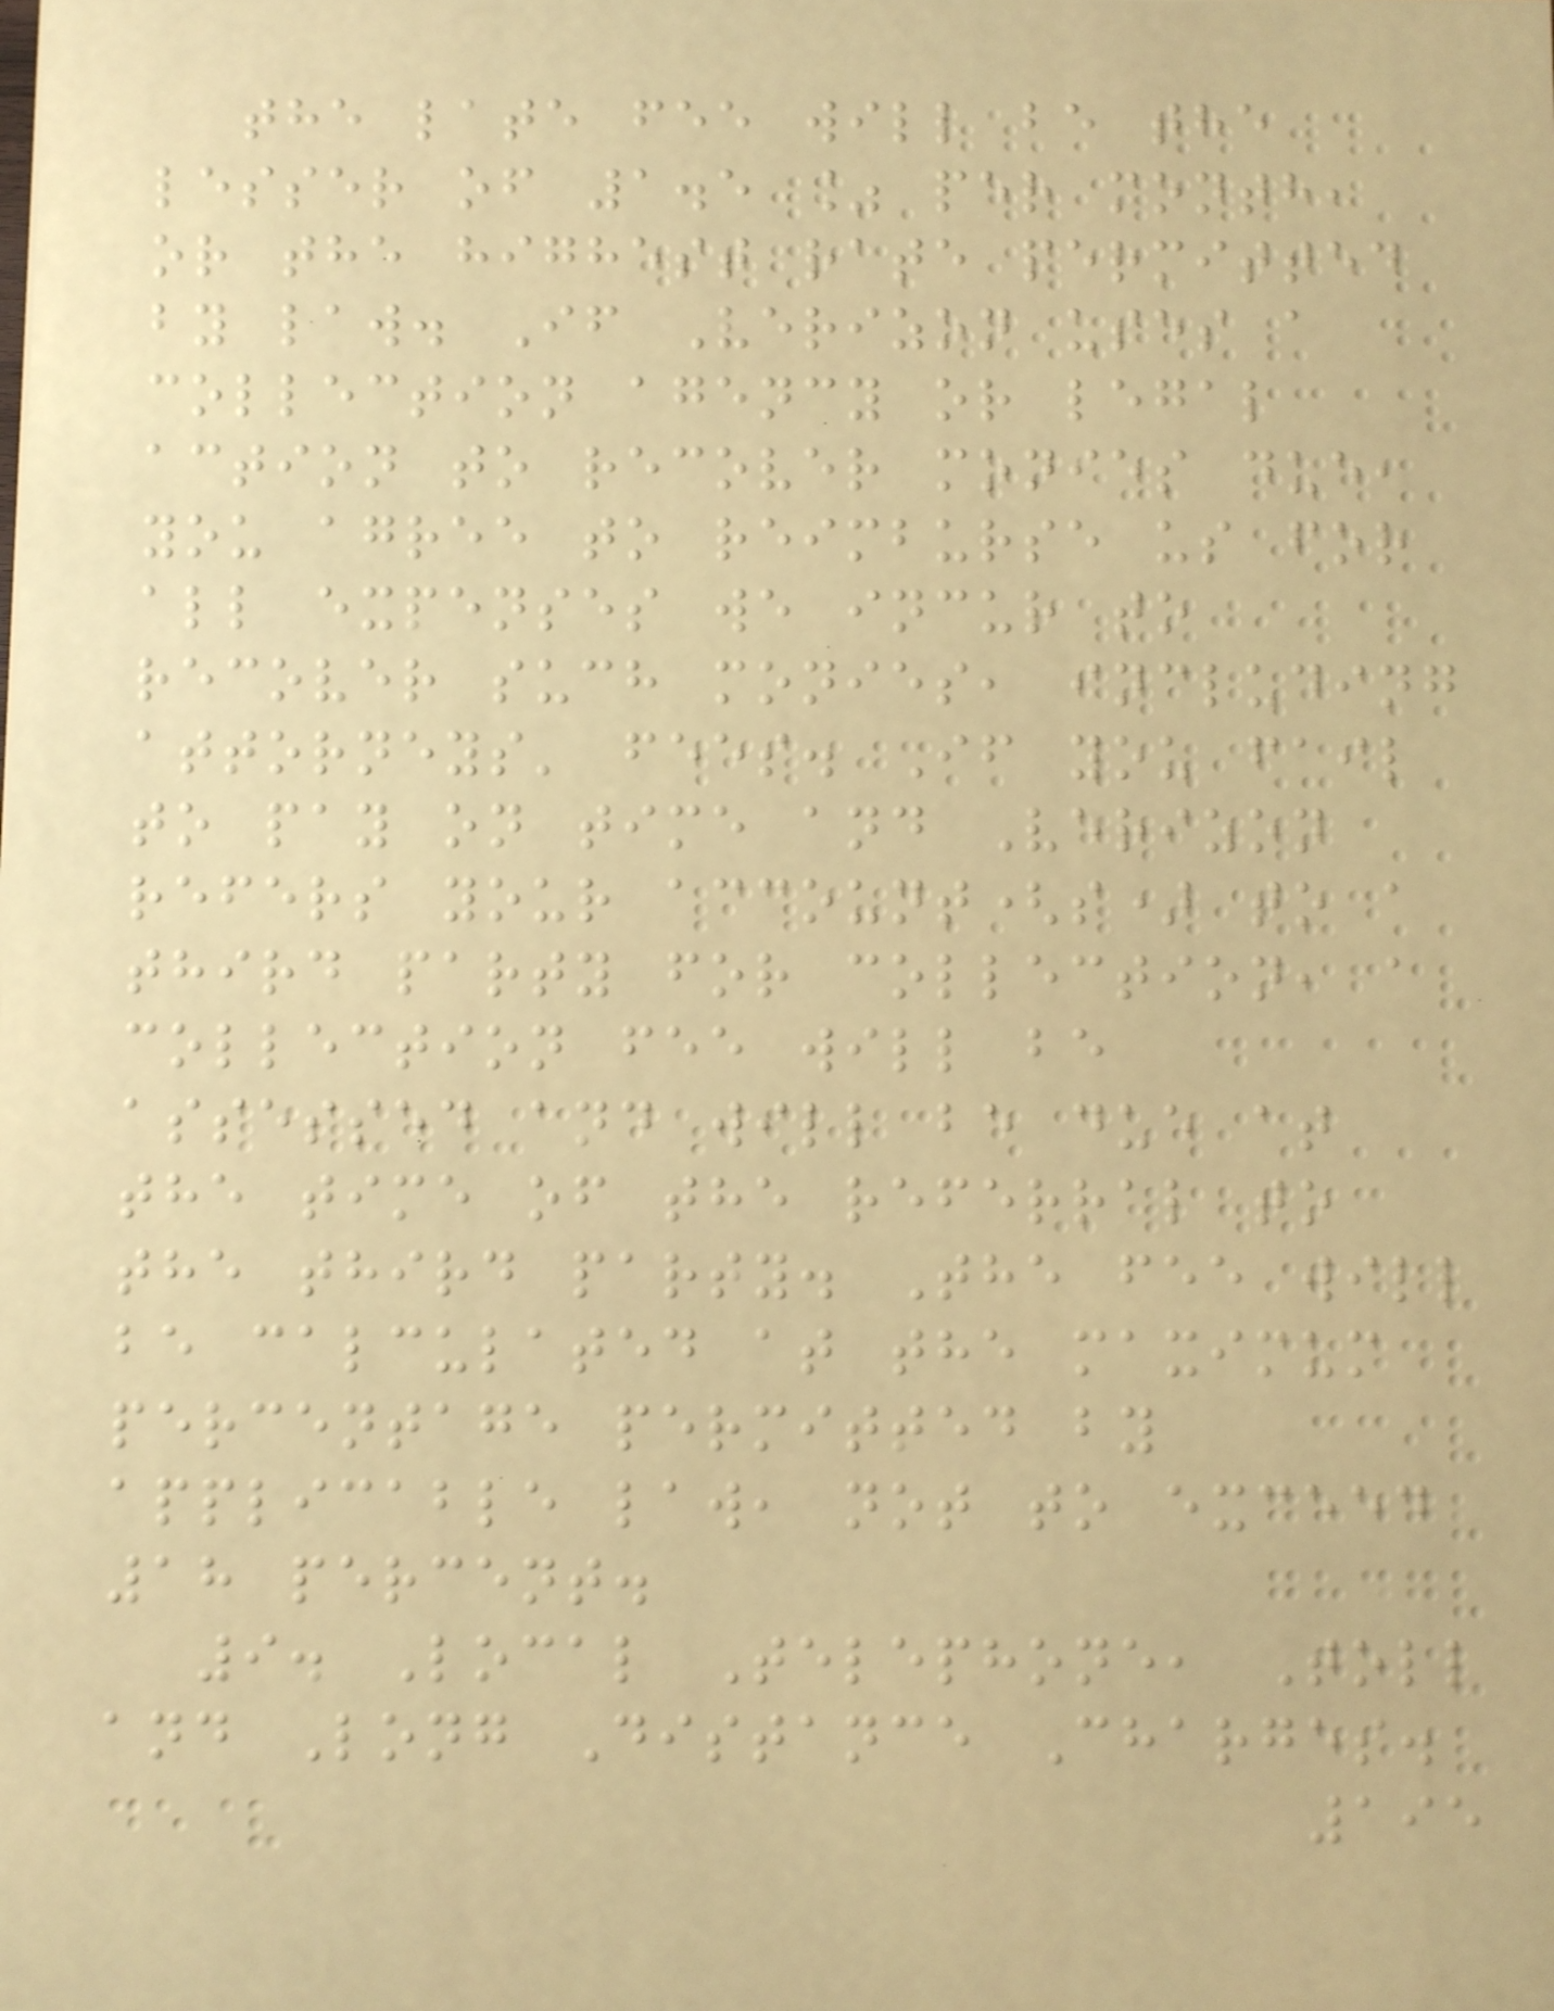the late fee will be the
lesser of 1.5 % per month,
or the highest rate permitted
by law. If Verizon uses a
collection agency or legal
action to recover monies due,
you agree to reimburse us for
all expenses we incur to
recover such monies, including
attorneys' fees. If you fail
to pay on time and Verizon
refers your account(s) to a
third party for collection, a
collection fee will be
assessed and will be due at
the time of the referral to
the third party. The fee will
be calculated at the maximum
percentage permitted by
applicable law, not to exceed
18 percent.
9. Local Telephone, Toll
and Long Distance Charges.
195
